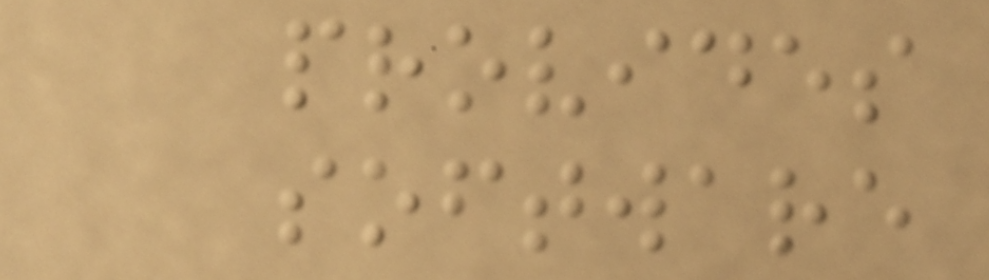provides
software
